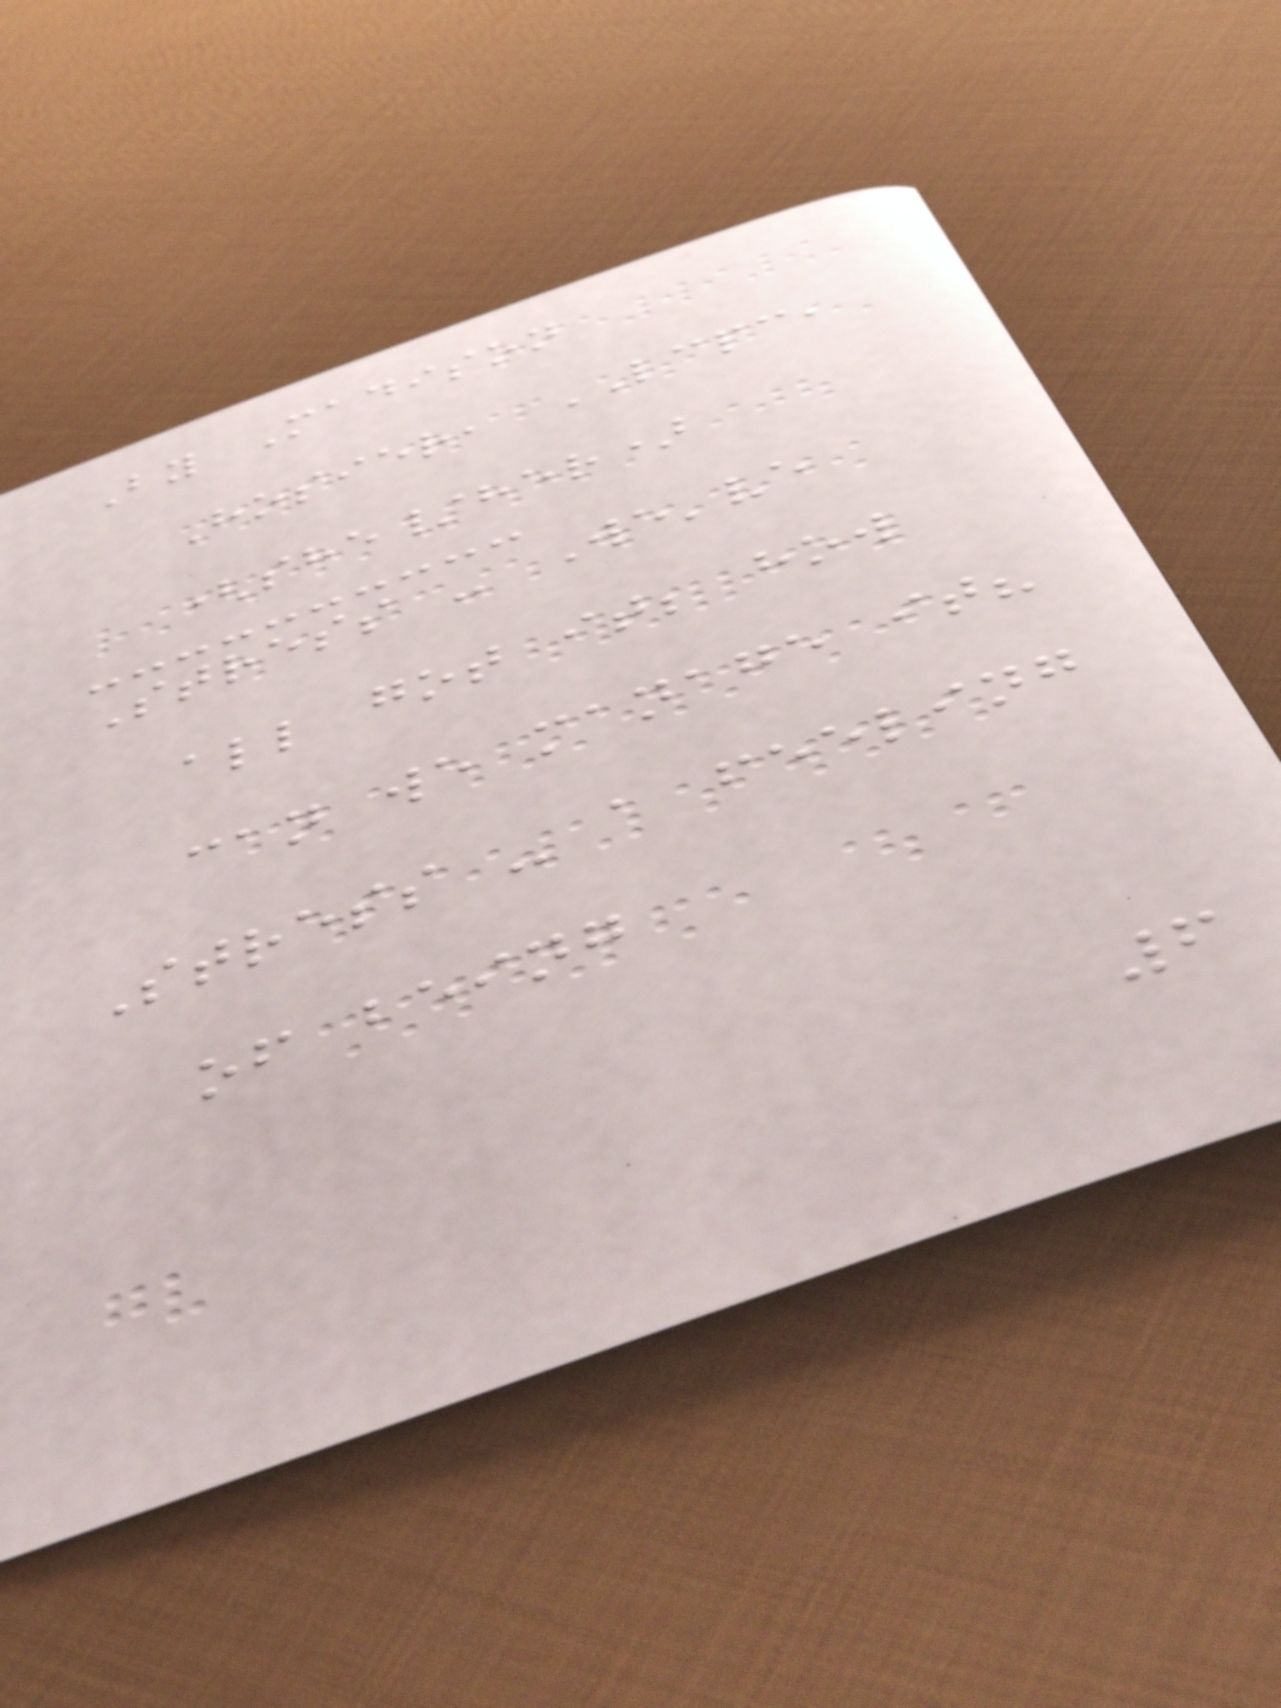By Madison
Hosier, LCPC,
(she/her)
Stress - We've
all got it; how
can we manage it?
Stress - a feeling
of being
6
